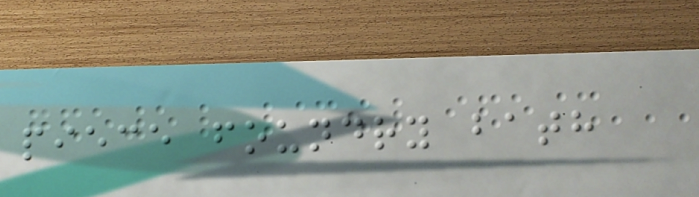piece foundry bath
